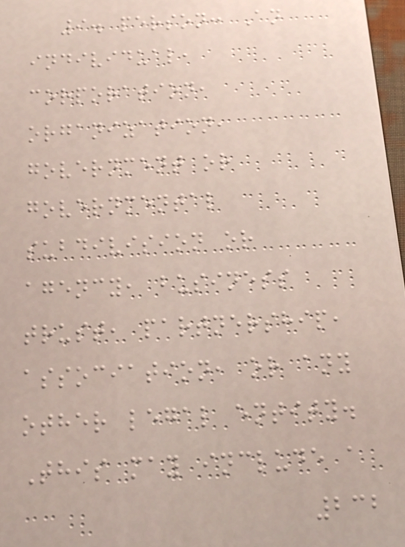9. person: An
individual,
corporation,
organization,
government or
governmental
subdivision or
agency, business
trust, partnership,
association, or any
other legal entity.
This may include a
232
